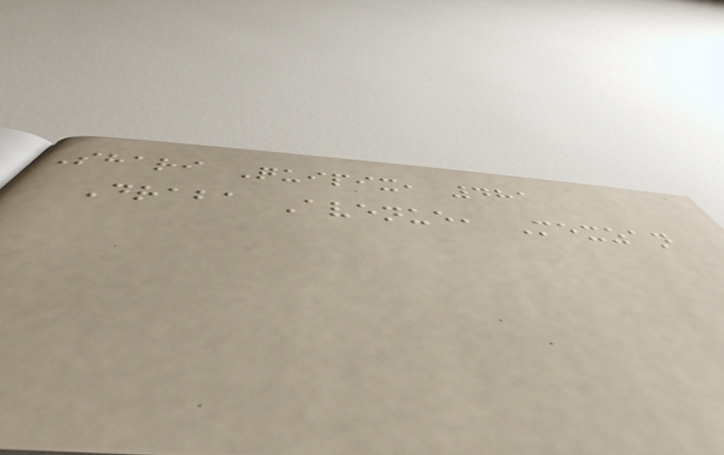Shari Quipix, 481
Draba Avenue, Mexzan
